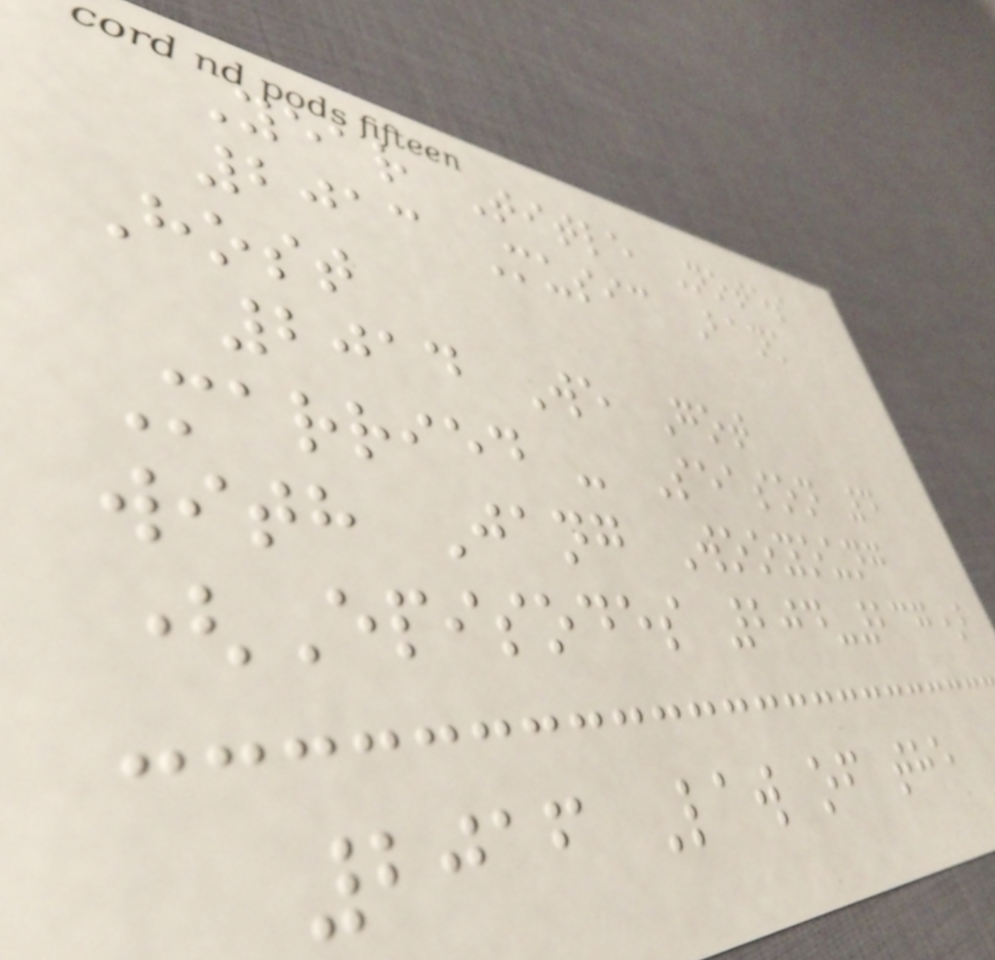Year Title Notes
2013 Music Bank
Host
2014 We Got
Married - Season 4
with Jang Wooyoung
(Episodes 204-237)
2016 Law of the
